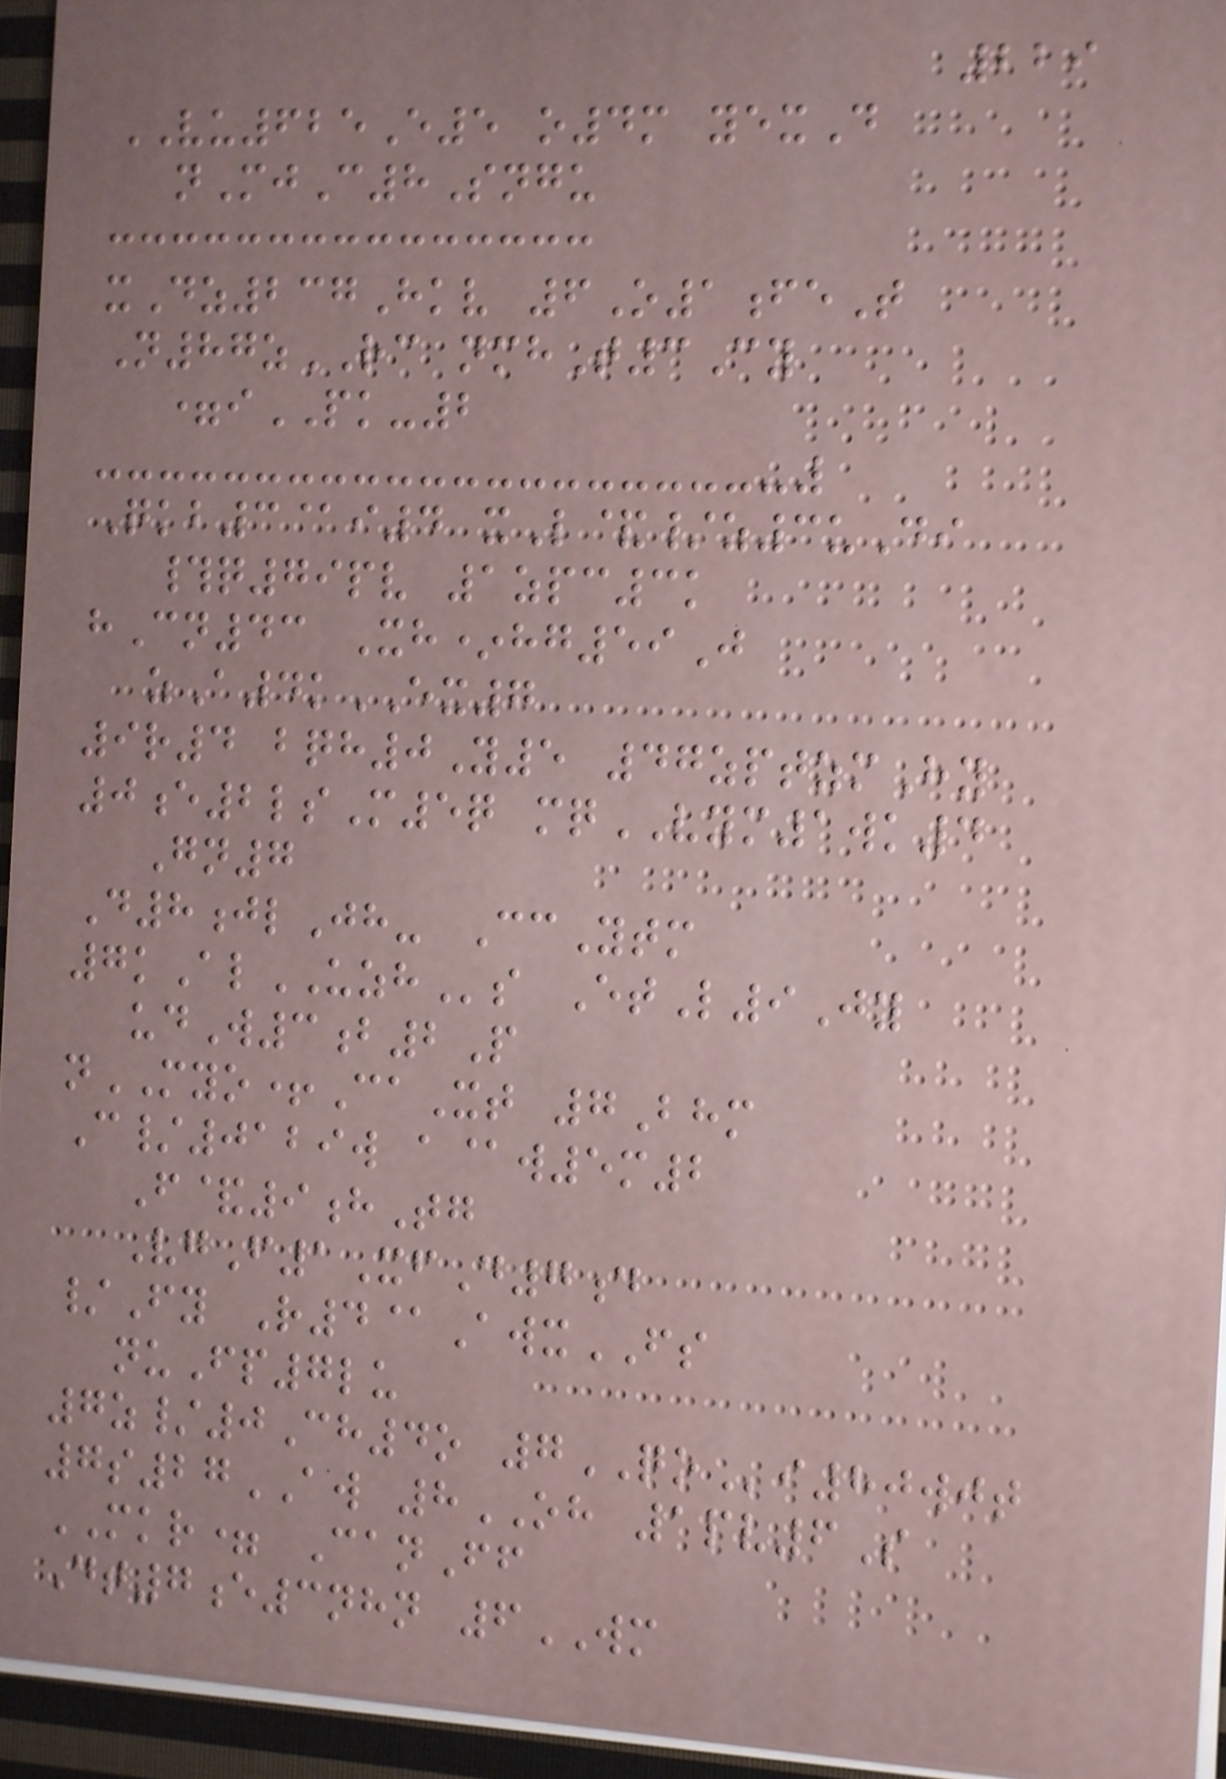229
VU625E5 o4m yexD
nMjC8Sngu
xDz237Hkv 6O1feT
N87zRC nmhT3Cy
=iPK-2
Qkb3@i4 xL&/z3uDi
#q79pv 1zpc3k
hCn43 Xh*hg59J
zA4kEX7
9r4 bqh0Y5 47zptzmHy
0e2lsM5q mqVYM1wk4
Gn7
D8jlJh- CcYtm
7kAlUZHs EtL9Jy
udW3b2P
nMYO+CaXt 7Bhm
C/0129w a@w5m2
F&9hTg
VgF1XfD7d
/Fy R4@AwxFS
nuFp7lu
7z/0Ch4o 7QOi80wjt
7s27AW 8OH 1pv6S
MKR= CanFf
Dt7e3nhn 6WM
